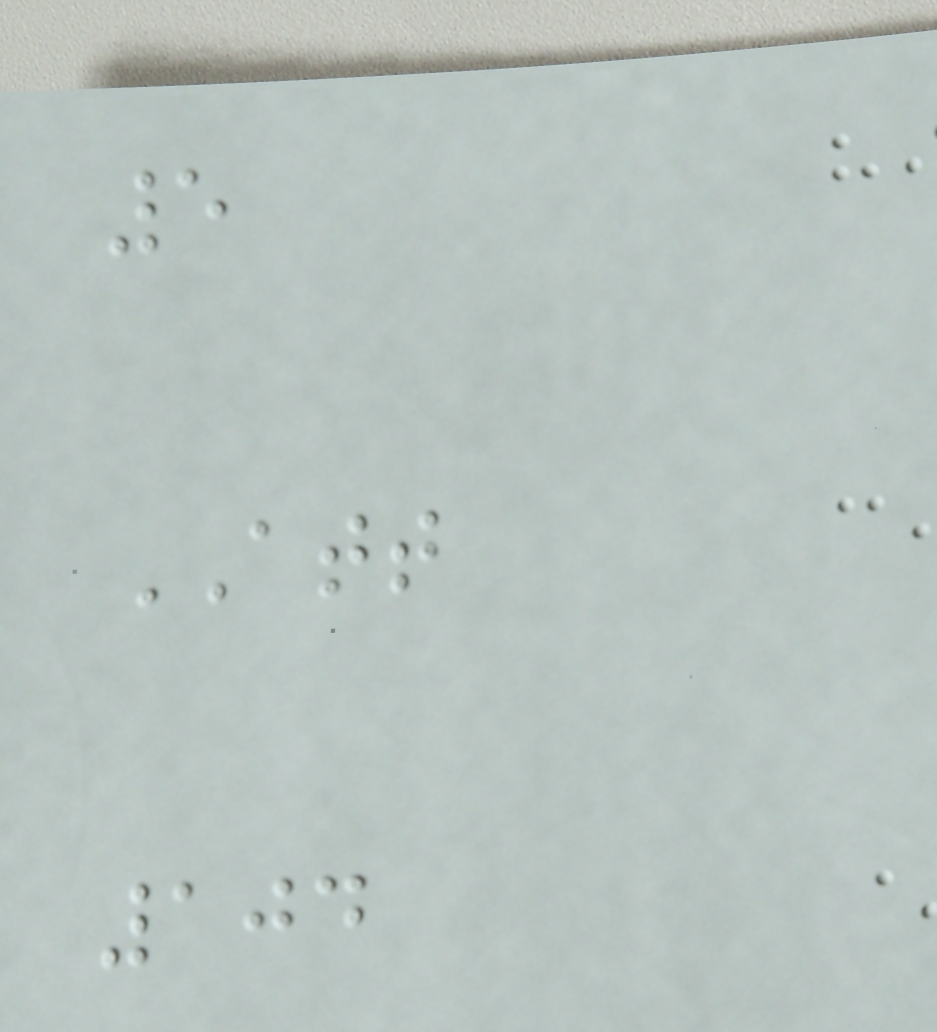5
ATT
104
